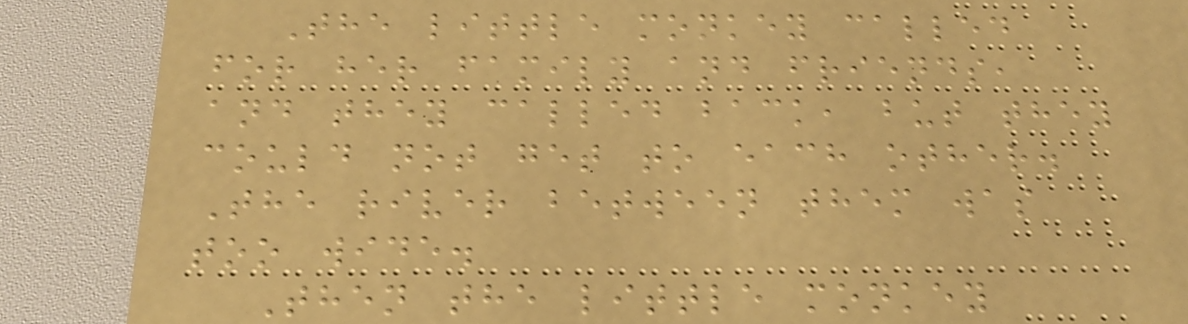The little monkey called
for her family and friends,
and they called back, but they
could not get to each other.
The river between them was
too wide.
Then the little monkey
